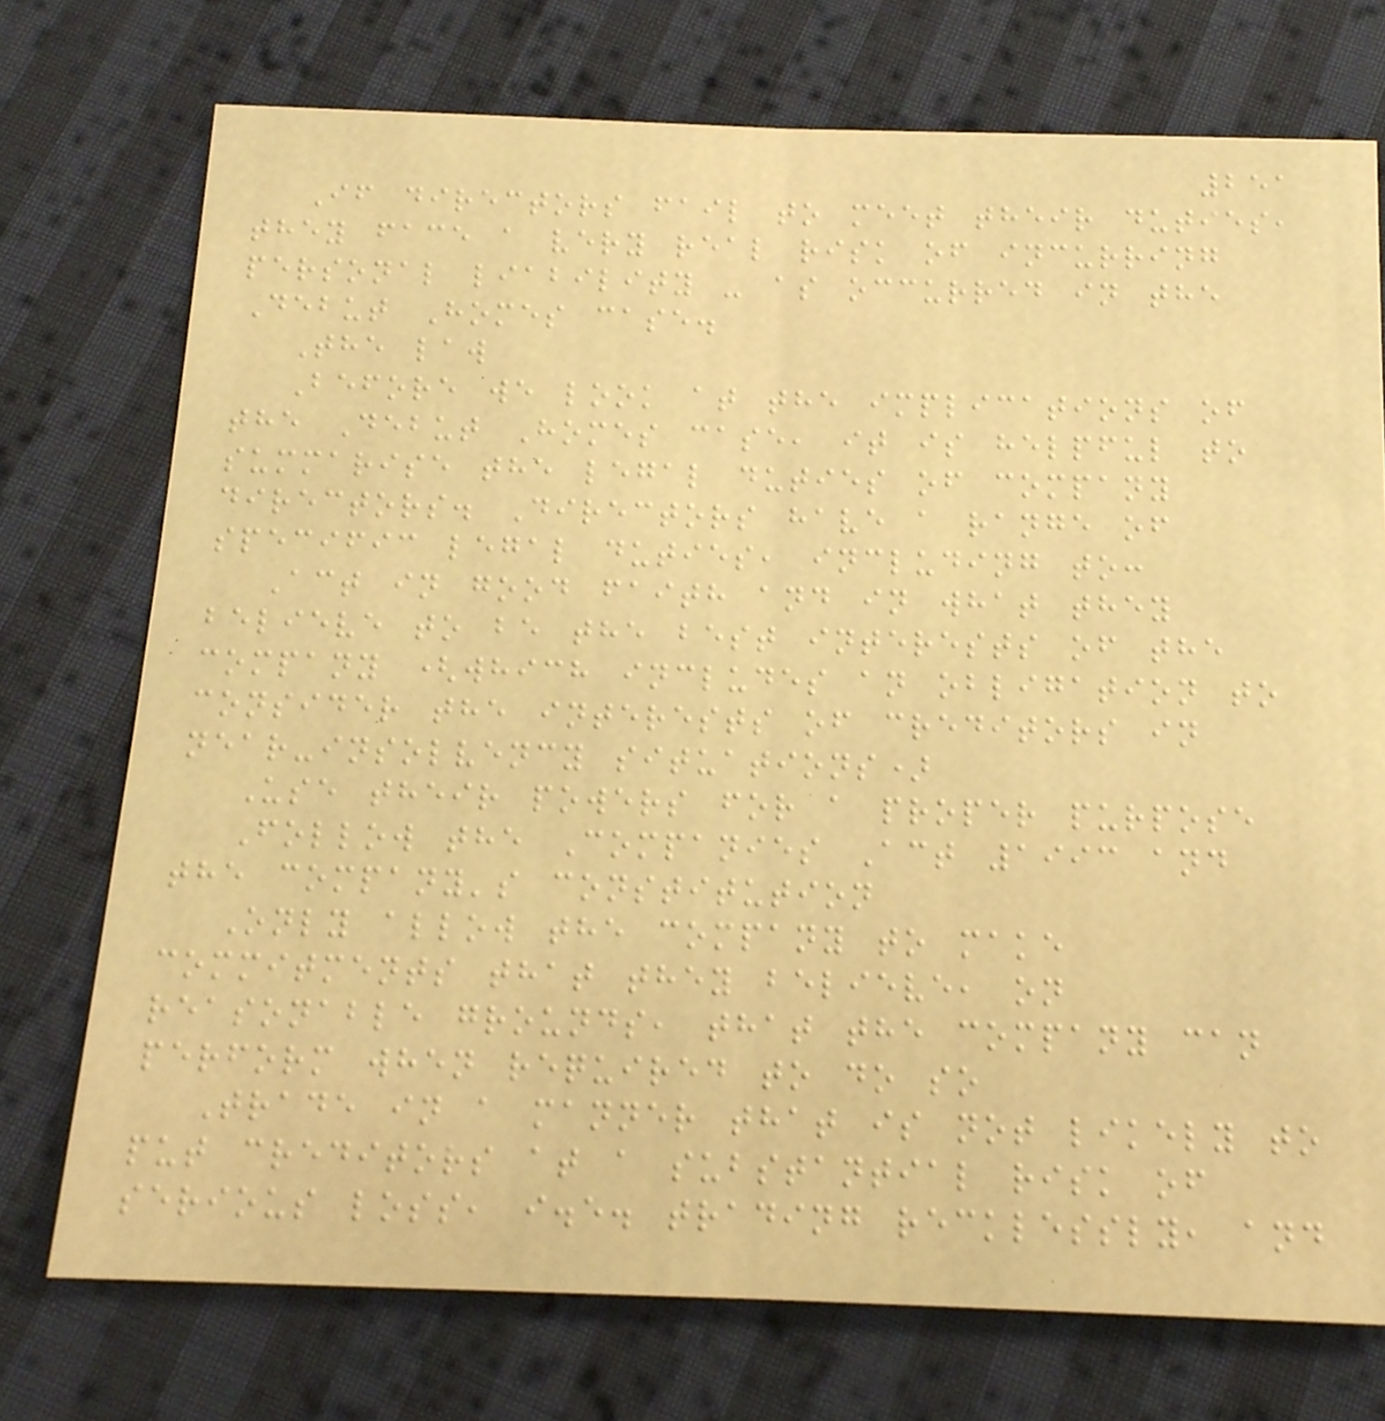251
If directors fail to meet their duties,
they face a very real risk of incurring
personal liability - as occurred in the
Debut Homes case.
The law
Before we look at the implications of
the Debut Homes case, it is helpful to
summarise the legal duties of company
directors. Directors have a range of
specific legal duties, including to:
Act in good faith and in what they
believe to be the best interests of the
company (which includes an obligation to
consider the interests of creditors in
near-insolvency situations)
Use their powers for a proper purpose
Follow the Companies Act 1993 and
the company's constitution
Only allow the company to make
commitments that they believe, on
reasonable grounds, that the company can
perform when required to do so
Trade in a manner that is not likely to
put creditors at a substantial risk of
serious loss, i.e. trading recklessly, and
